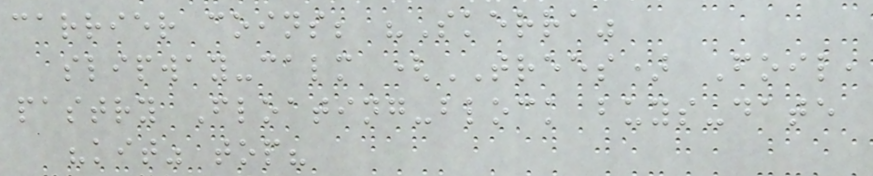carrier coins; "Skerra"
slipway-calm (TREES) Foil,
pastry Floating-block buys-date
"kit" top?
